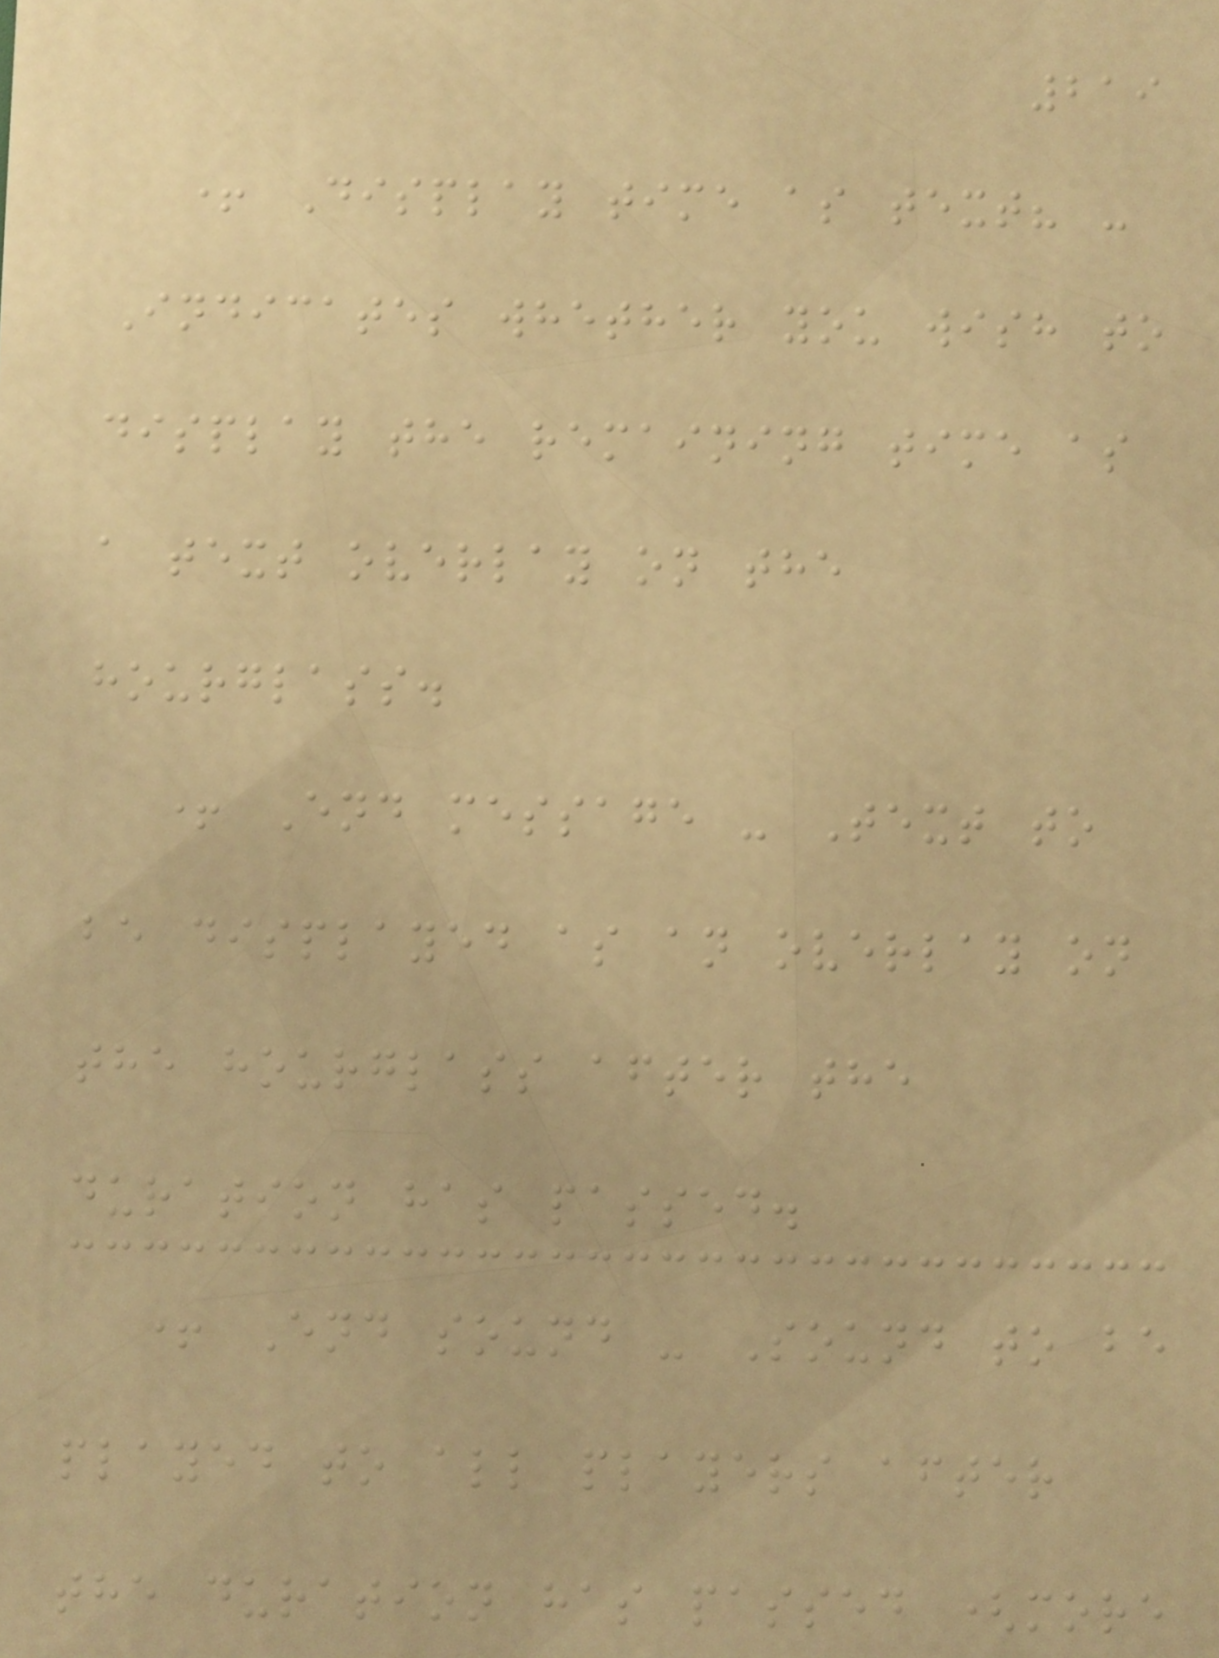219
+ Display time as text? -
Indicates whether you wish to
display the remaining time as
a text overlay on the
hourglass.
+ End message - Text to
be displayed as an overlay on
the hourglass after the
duration has passed.
+ End sound - Sound to be
played to all players after
the duration has passed (more
